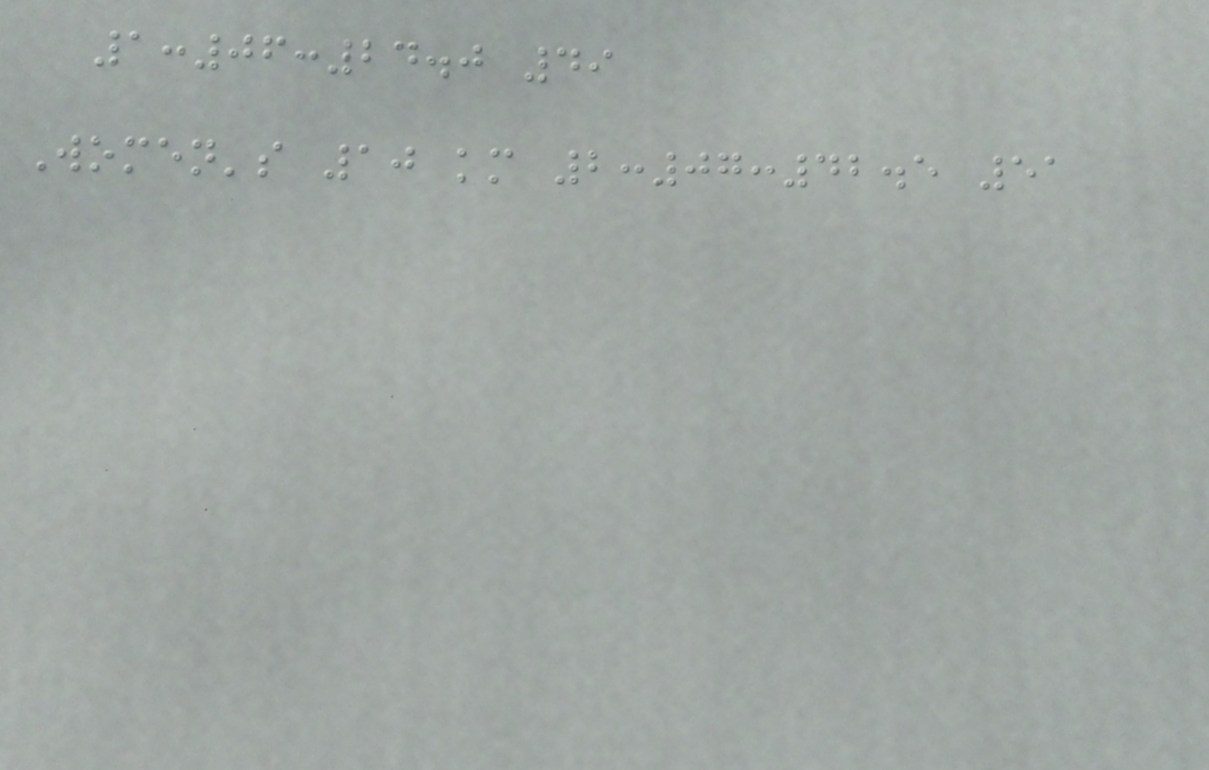1:06:24.0 49
Women's 10 km 2:07:42.5 51
